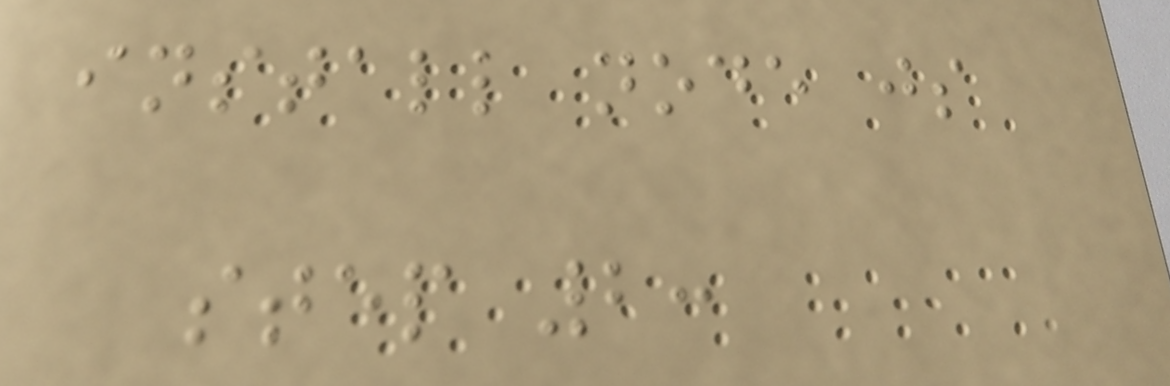install node js
step 2:
